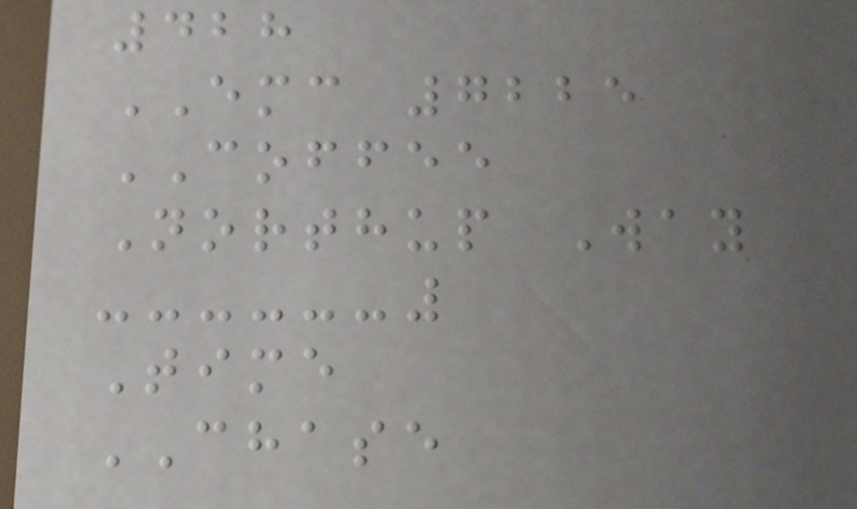428
EMC 7225
COFFEE
Northup Way
Time
CHASE
